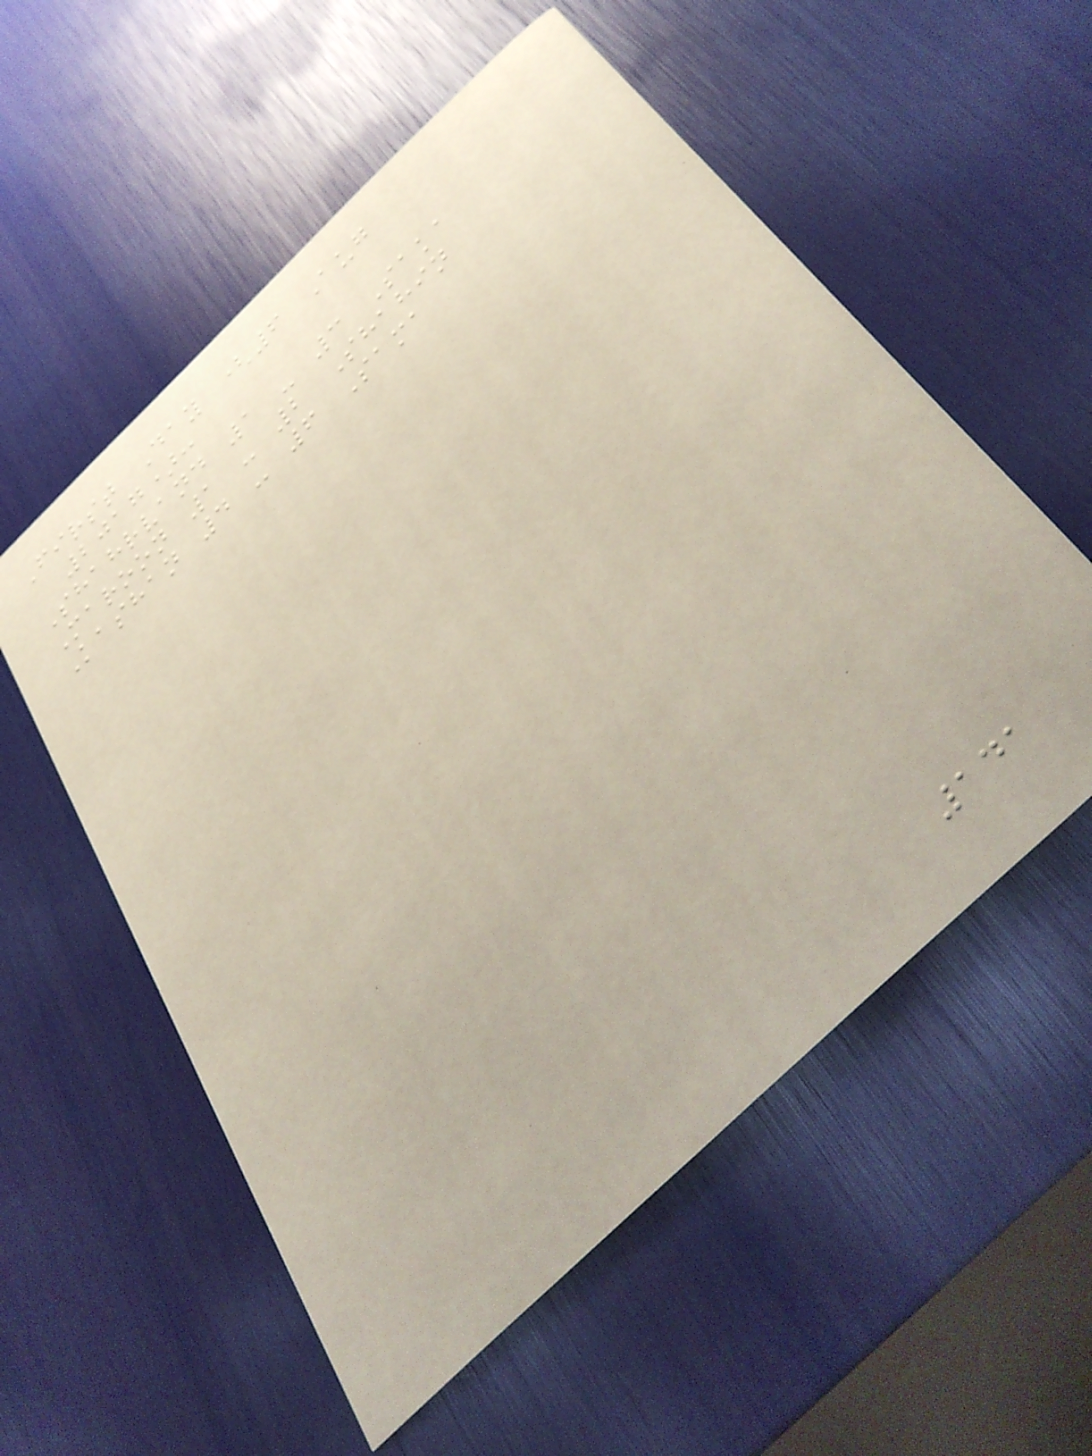First Day (6 Aug
2017):
Shahrvand 1 - 3 Saka
Maroon 1 - 2 Shahin
Kashan 4 - 6 Sama
141
